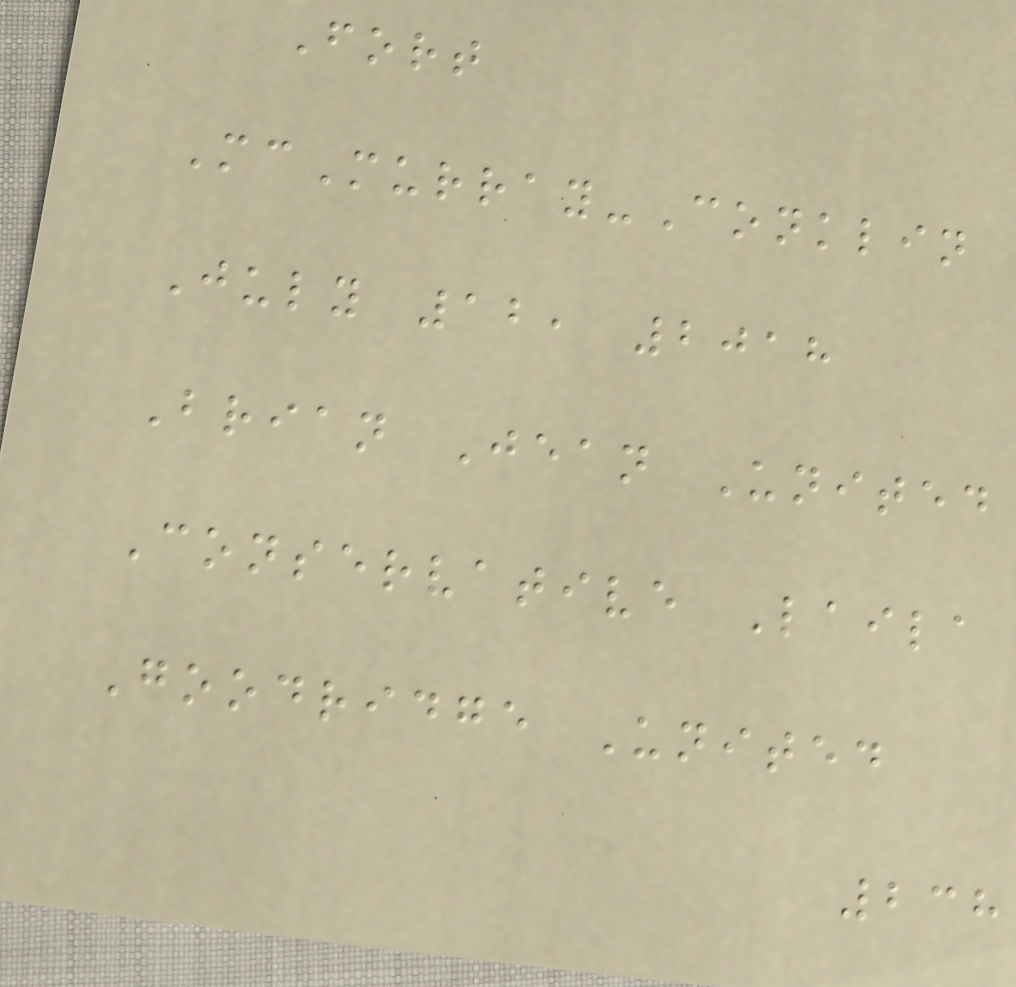Fort
McMurray-Conklin
July 12, 2018
Brian Jean United
Conservative Laila
Goodridge United
238
